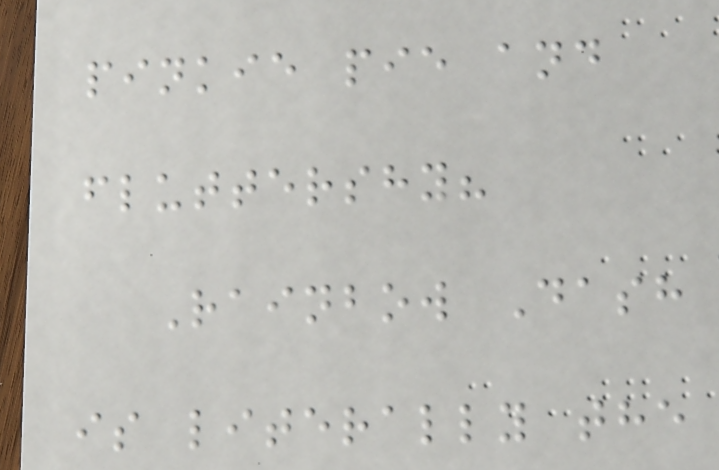pinkie pie and
fluttershy?
Rainbow Dash
is literally the
